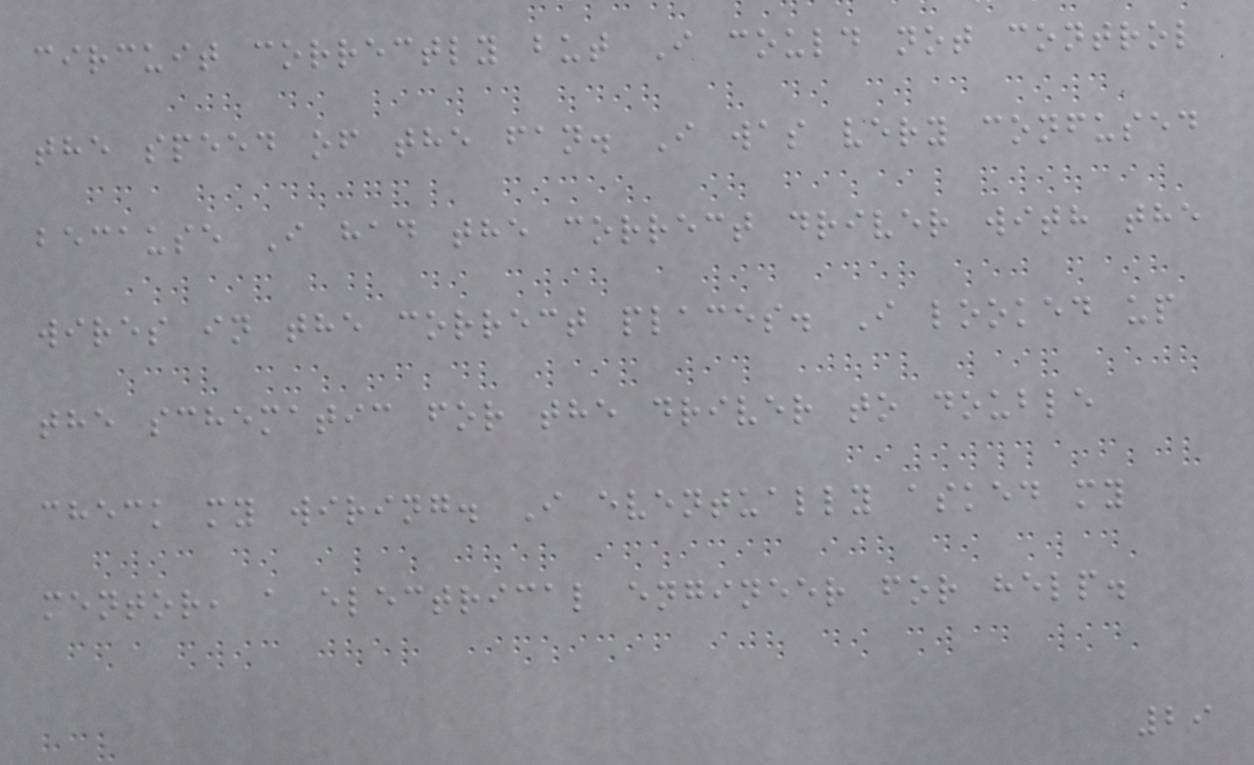circuit correctly but I could not control
the speed of the fan. I was very confused
because I had the correct driver with the
wires in the correct places. I looked up
the schematic for the driver to double
check my wiring. I eventually asked my
mentor, a electrical engineer for help.
29
